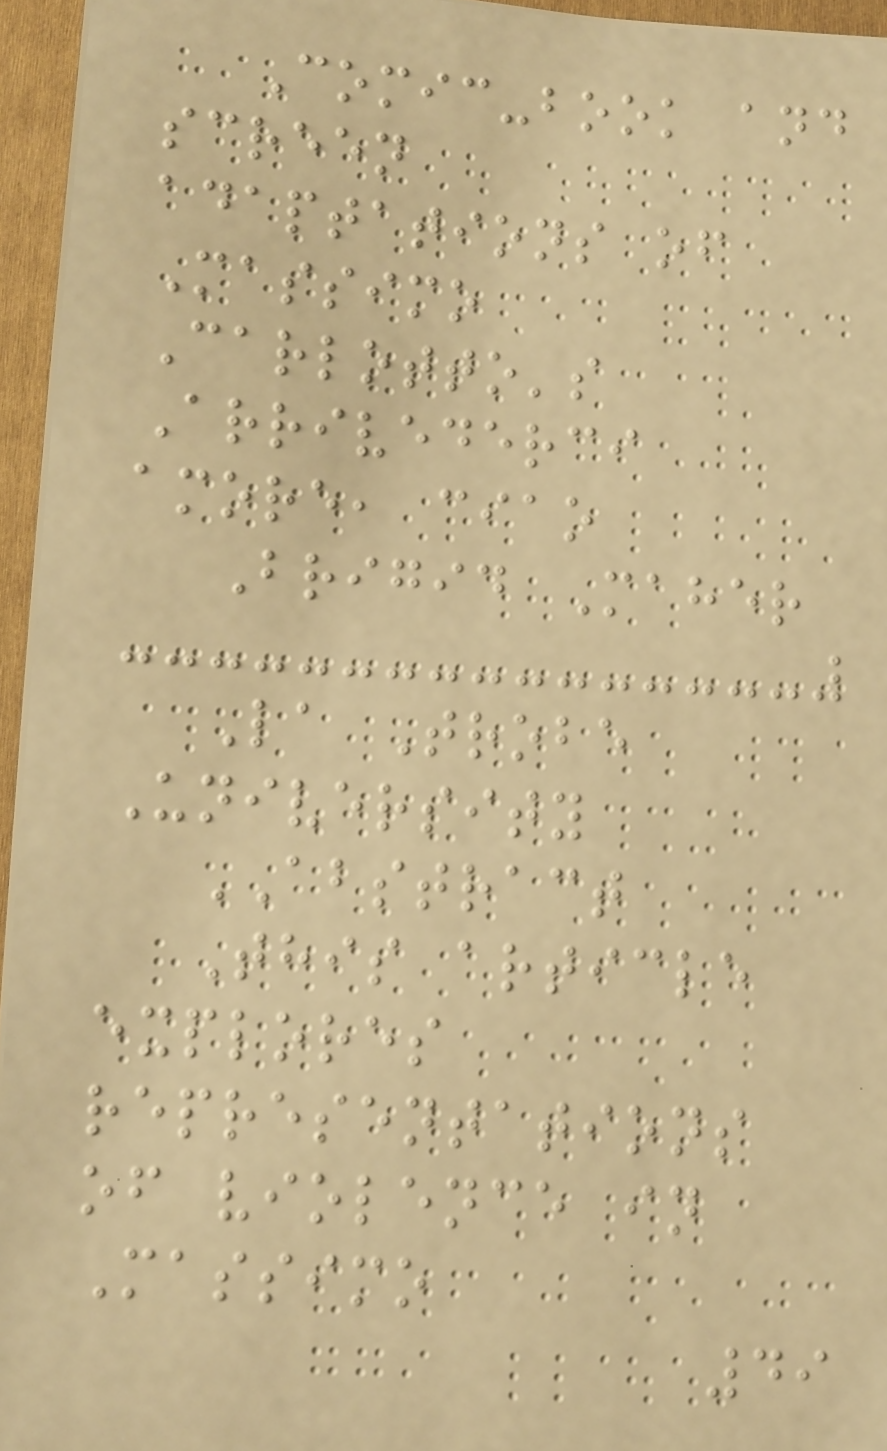Comic-book and
screen
adaptations of
Massimo
Carlotto's
Arrivederci
amore, ciao
Brigid Maher
La Trobe
University
ABSTRACT
This article
explores
representations
of violence in
Massimo
49
